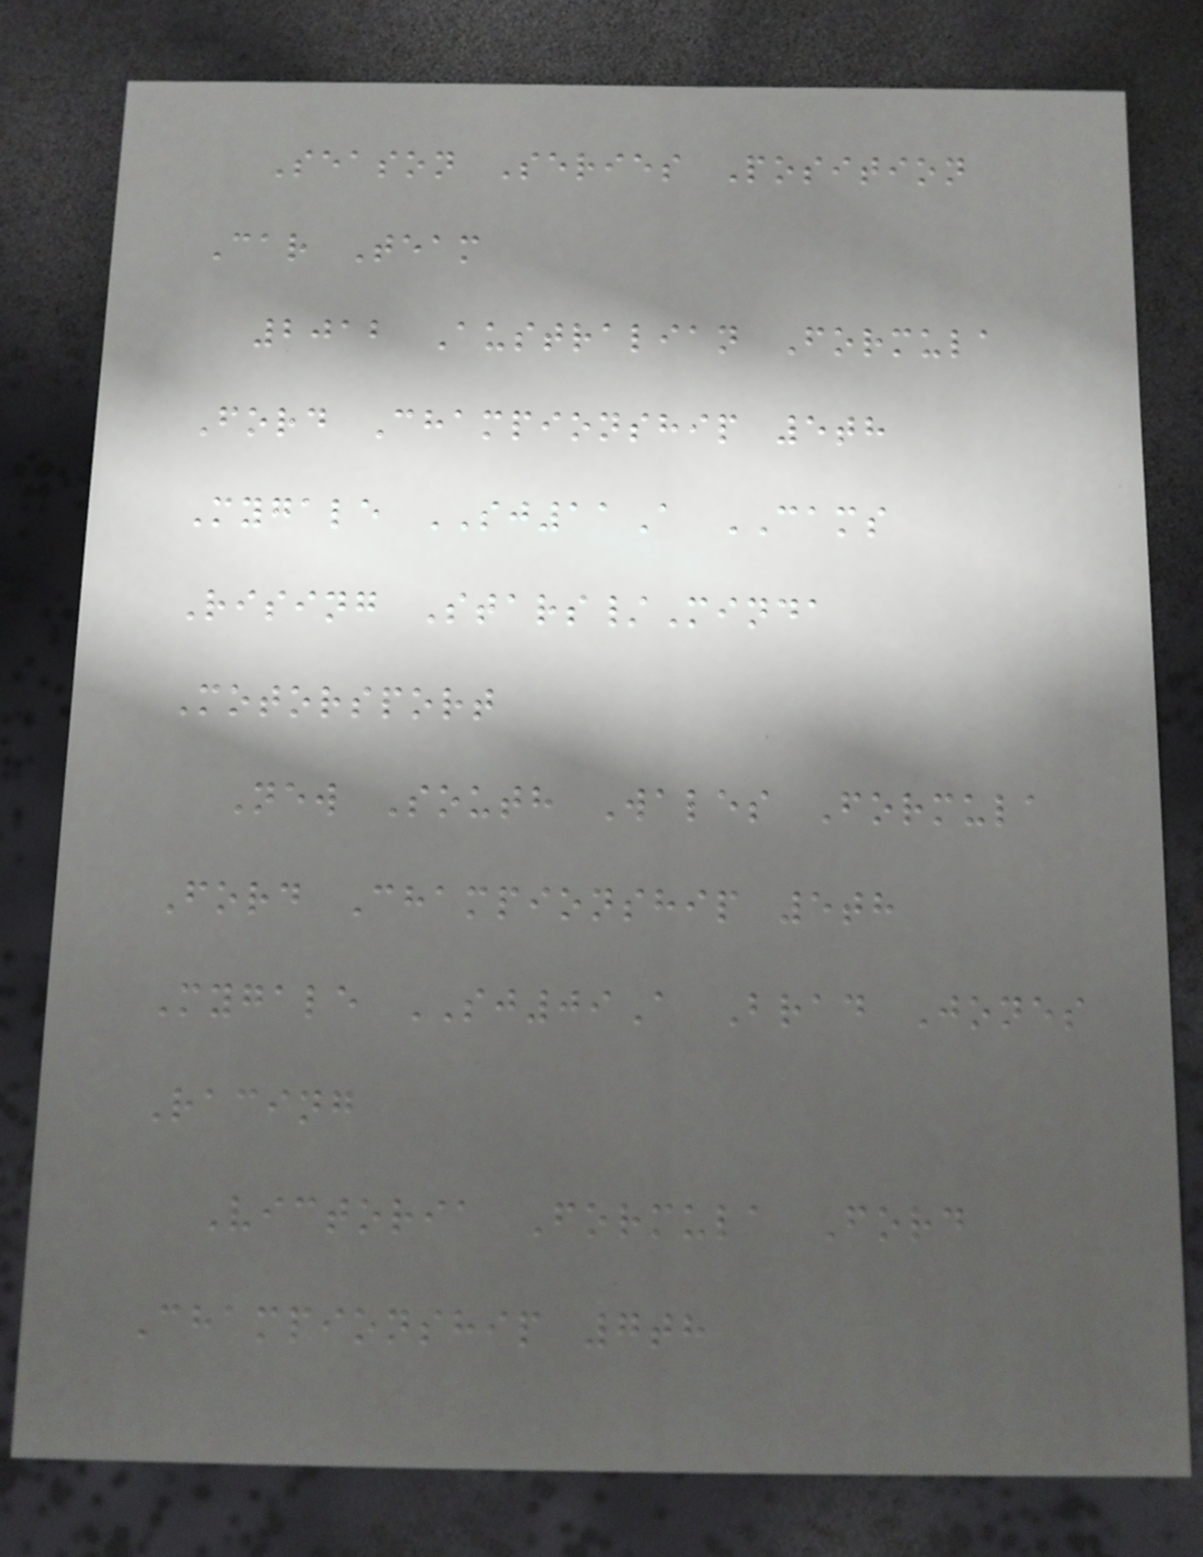Season Series Position
Car Team
2012 Australian Formula
Ford Championship 5th
Mygale SJ11A CAMS
Rising Stars/Minda
Motorsport
New South Wales Formula
Ford Championship 5th
Mygale SJ09A Brad Jones
Racing
Victoria Formula Ford
Championship 7th
